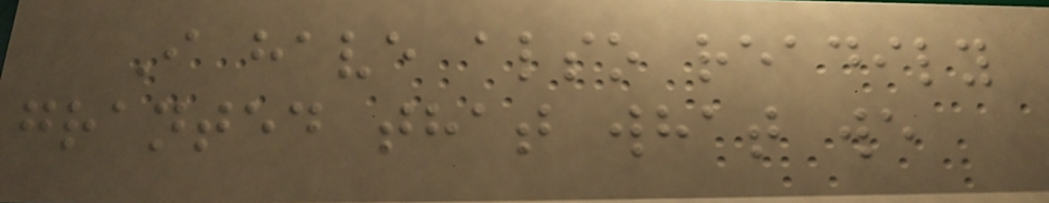I have also readily
granted that what we
